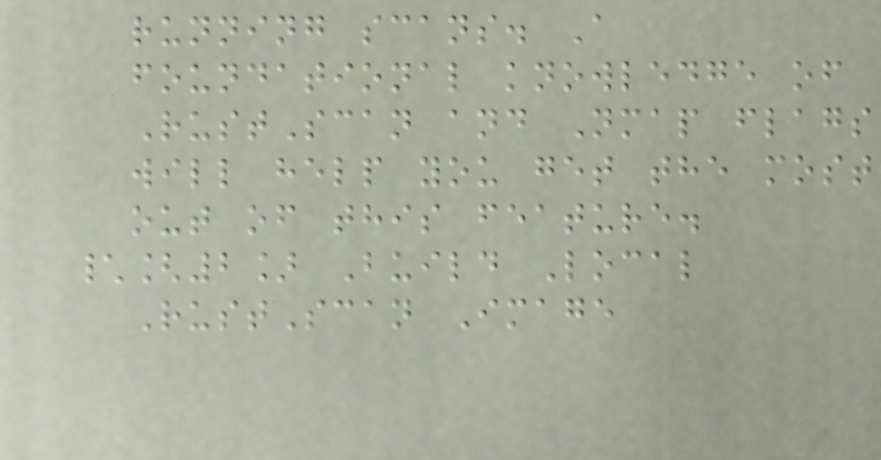running scans. A
foundational knowledge of
RustScan and Nmap flags
will help you get the most
out of this feature.
\[2] Build Local
RustScan Image
